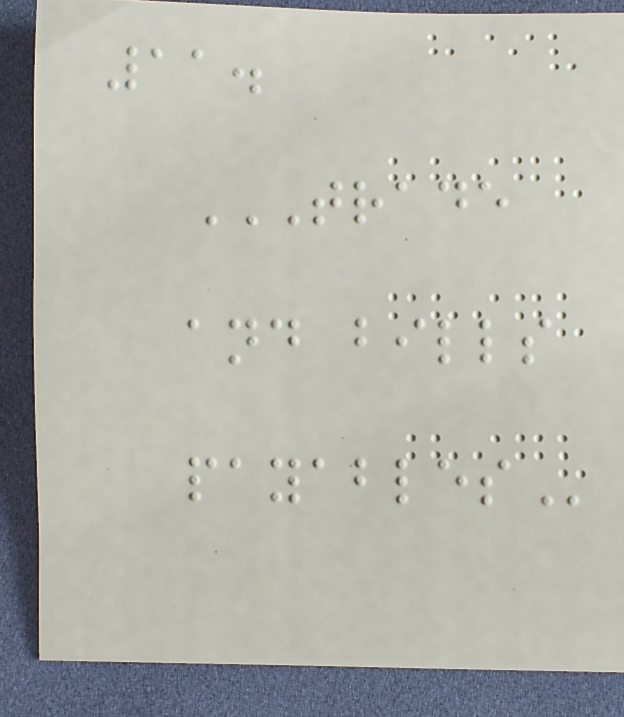11.
TRADE
AND BILLS
PAYABLES
